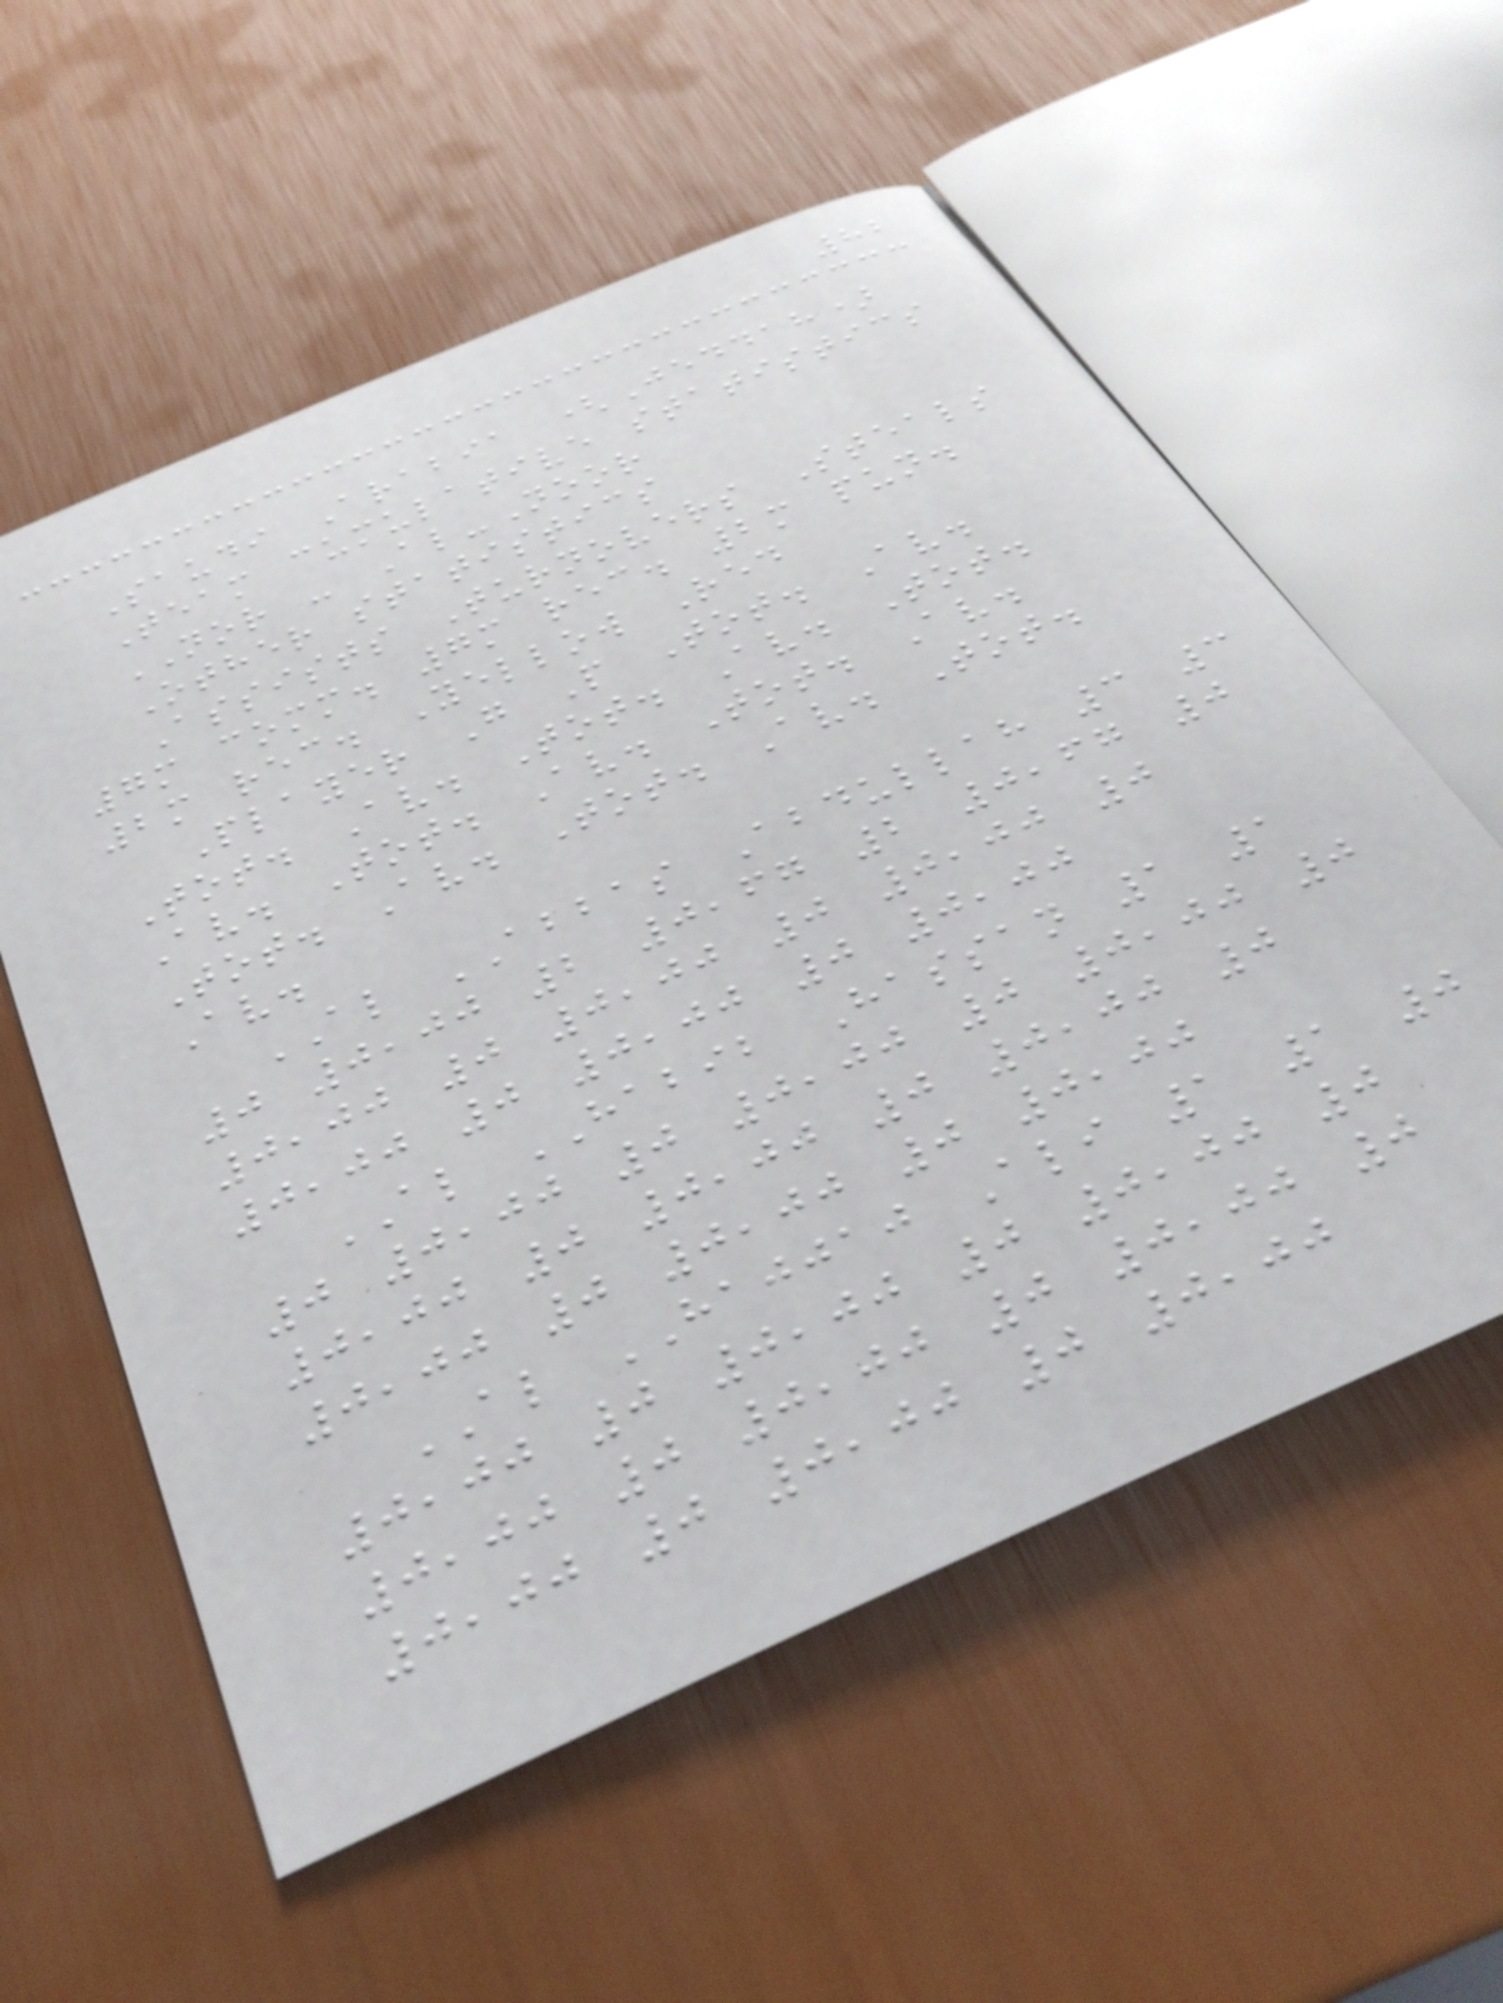82
Saudi Arabia (Jeddah)
Team cumulative statistics
NOR - Al-Noor
Other statistics
Assists Turnovers Steals
7m comm. 7m rec. 2m pun.
2m rec. Yellow Red
Player G P Tot. Av.
Tot. Av. Tot. Av. Tot.
Av. Tot. Av. Tot. Av.
Tot. Av. Tot. Av. Tot.
Av.
AL ABBAS Abdullah 3 3
0 0,00 2 0,67 2 0,67 0
0,00 0 0,00 0 0,00 0
0,00 0 0,00 0 0,00
AL HABIB Hassan 1 1
0 0,00 0 0,00 0 0,00 0
0,00 0 0,00 0 0,00 0
0,00 0 0,00 0 0,00
AL HAJJAJ Ali 1 1 0
0,00 0 0,00 0 0,00 0
0,00 0 0,00 0 0,00 0
0,00 0 0,00 0 0,00
